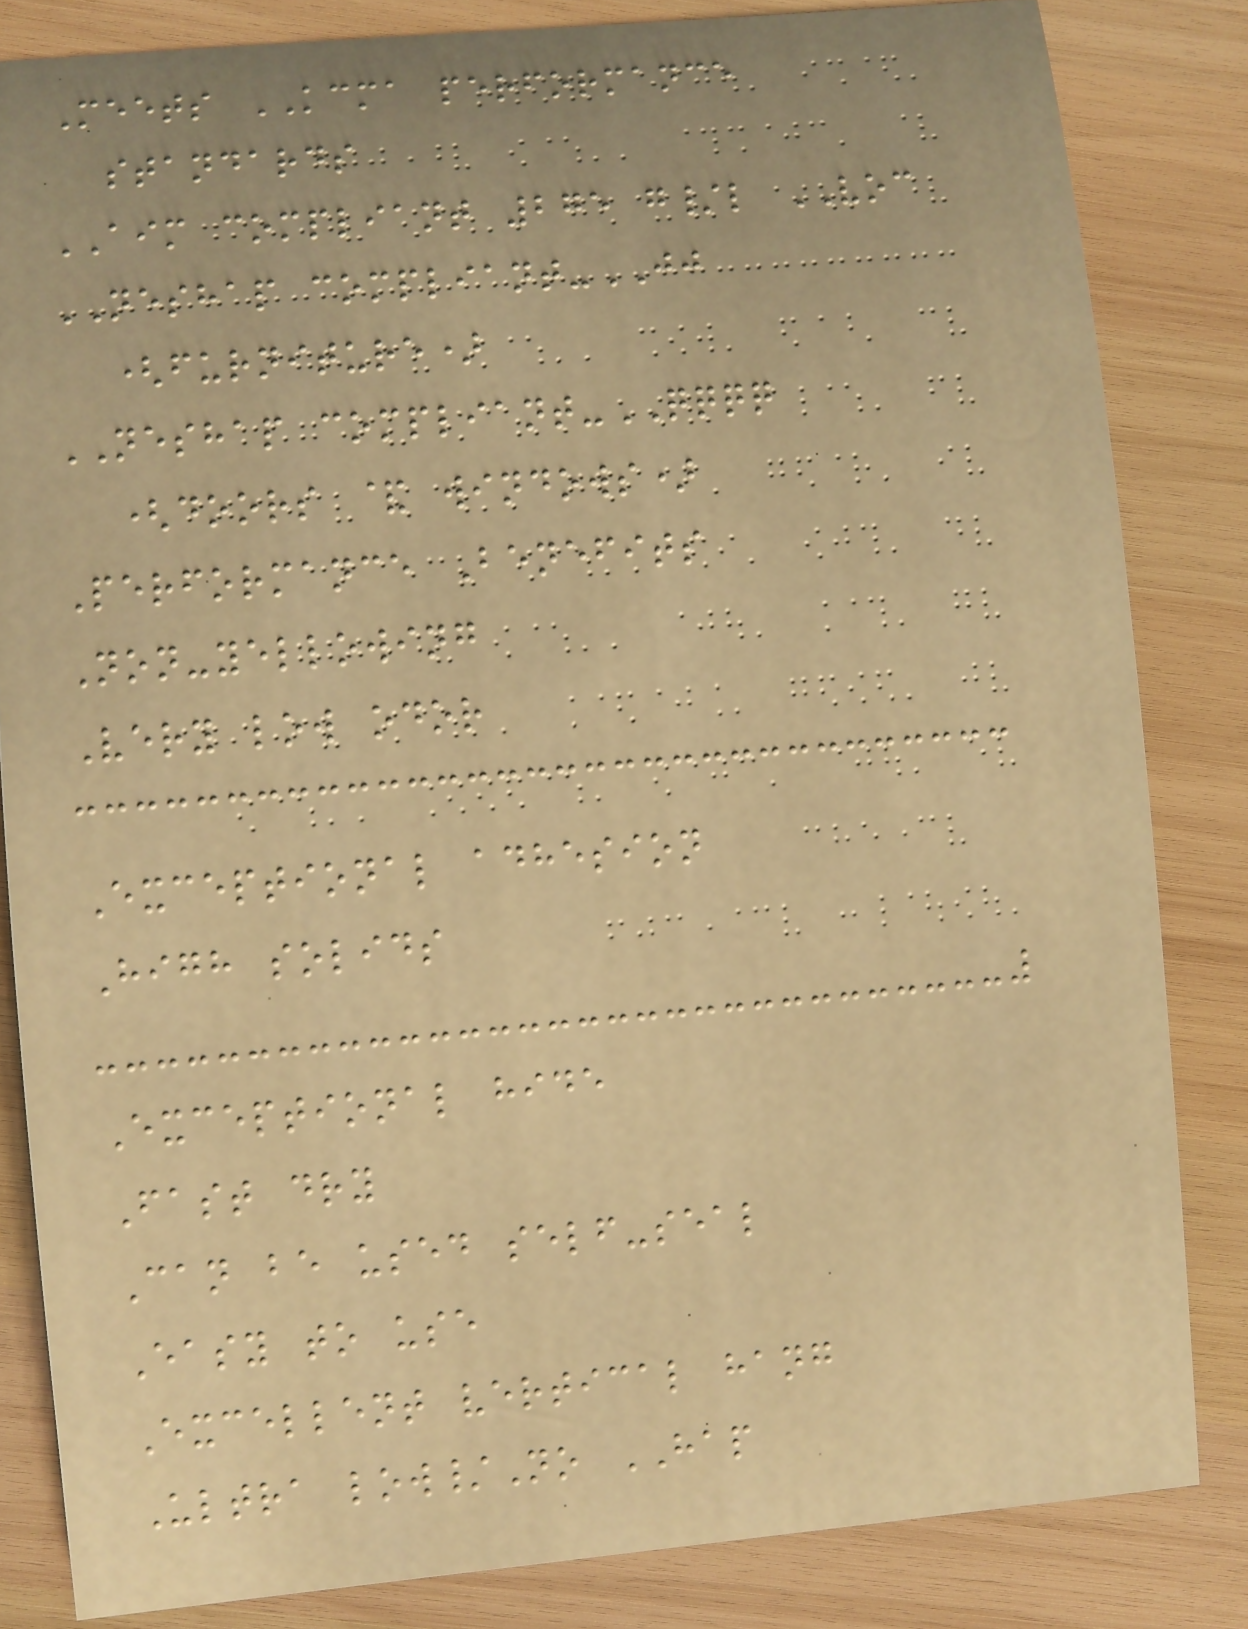Meets KCMA performance
standards
AIM compliant 275 g/l VOC
NESHAP compliant-JJ
(furniture)
NESHAP compliant-QQQQ
(doors & windows)
Performance Benefits
Non-yellowing
Very low odor
Exceptional adhesion
High solids
Exceptional hide
Fast dry
Can be used self-seal
Easy to use
Excellent vertical hang
Ultra low/No HAP
